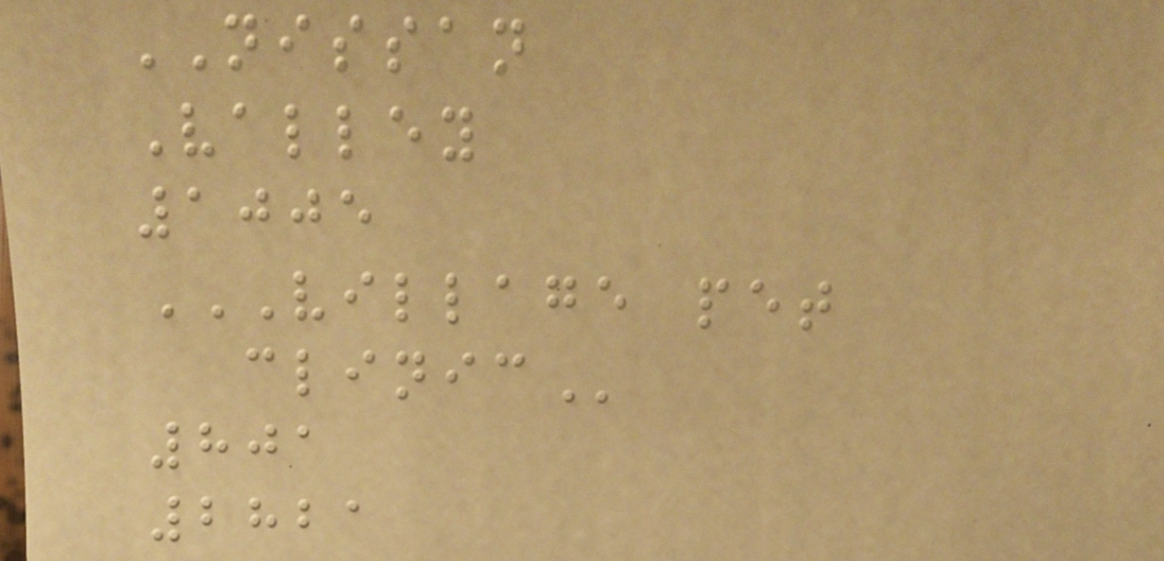NISSAN
Valley
1005
VILLAGE PET
CLINIC
801
2821
